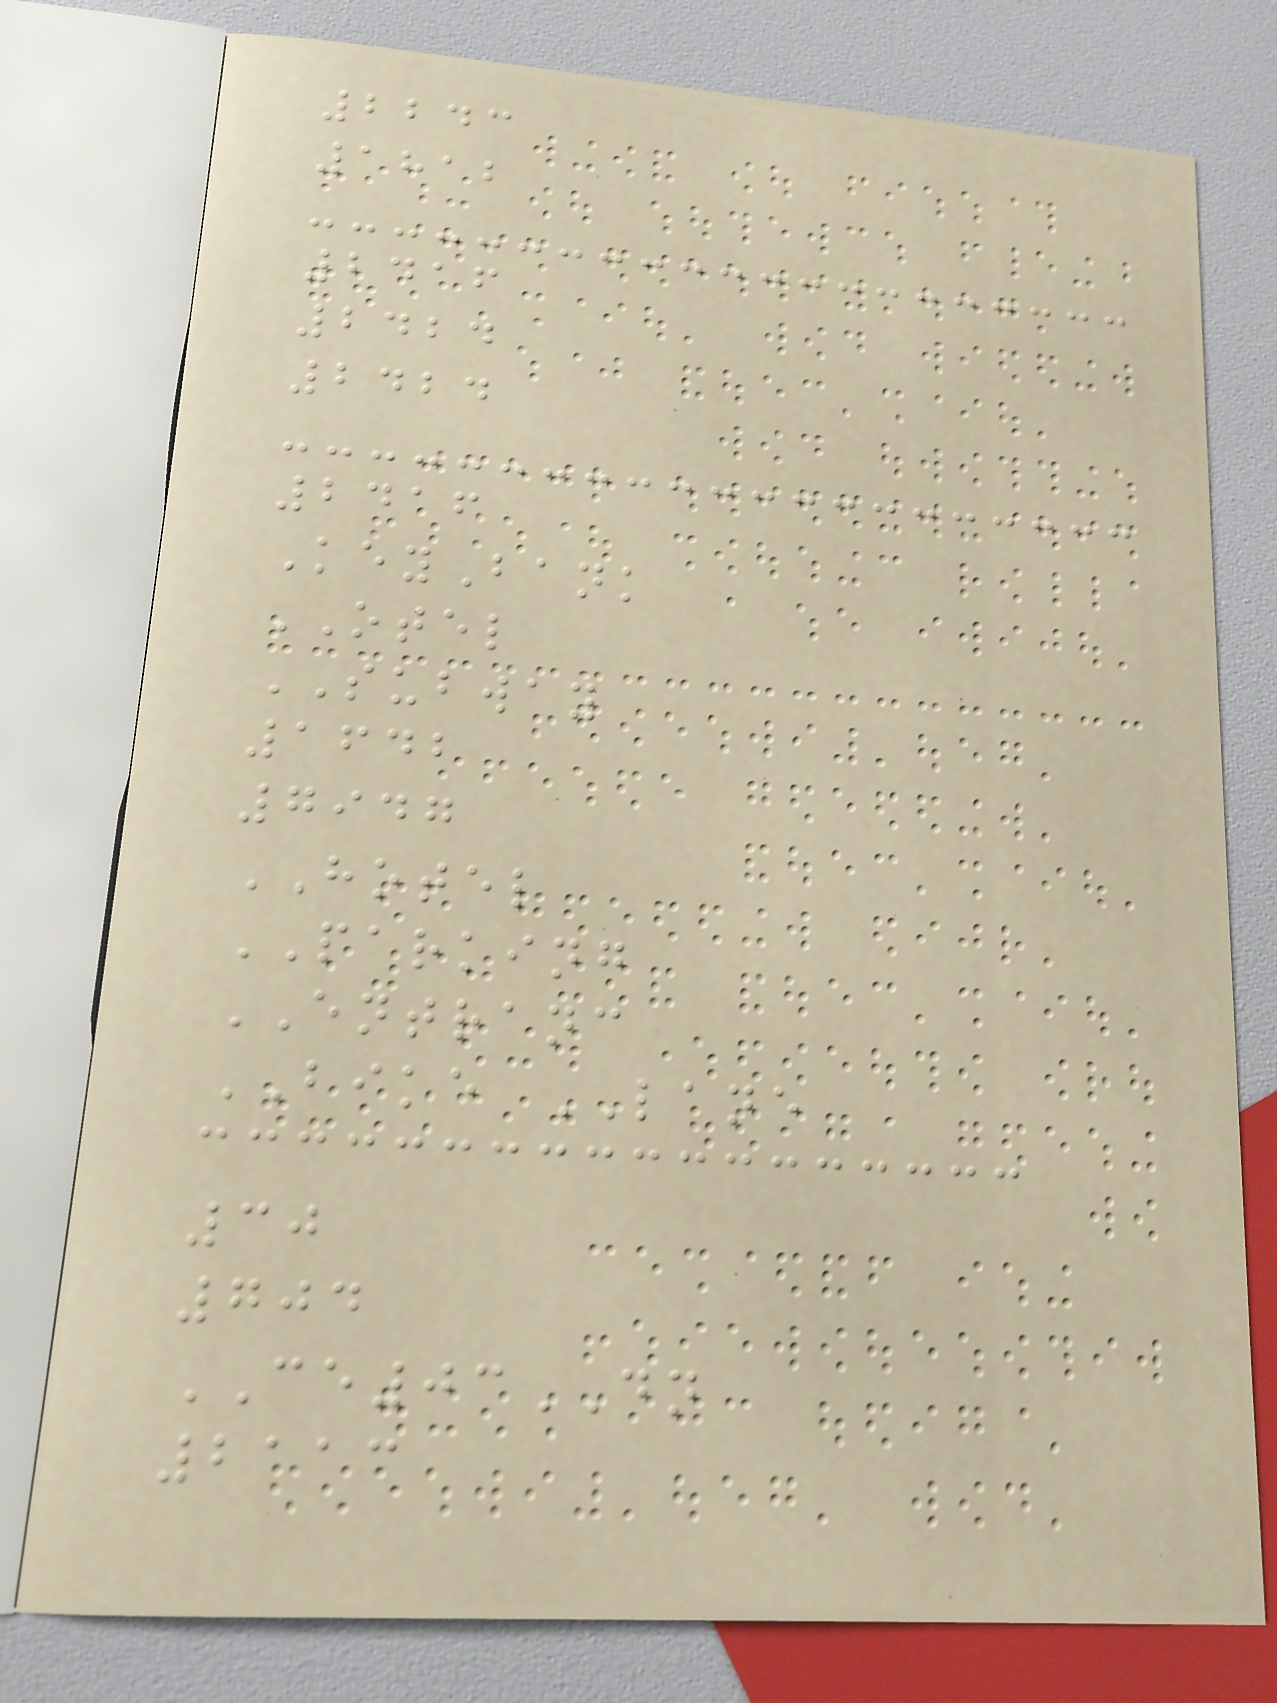2243
1812
2416
2424
2424
2416
KeyBank
OTEL
SUBWAY
1642
7947
HOTEL
PARKING
ENTRANC
BIKE LANE
30
704
CE03DN
2113
